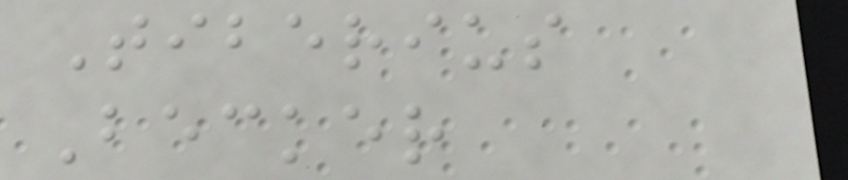Tiberius
Becker
